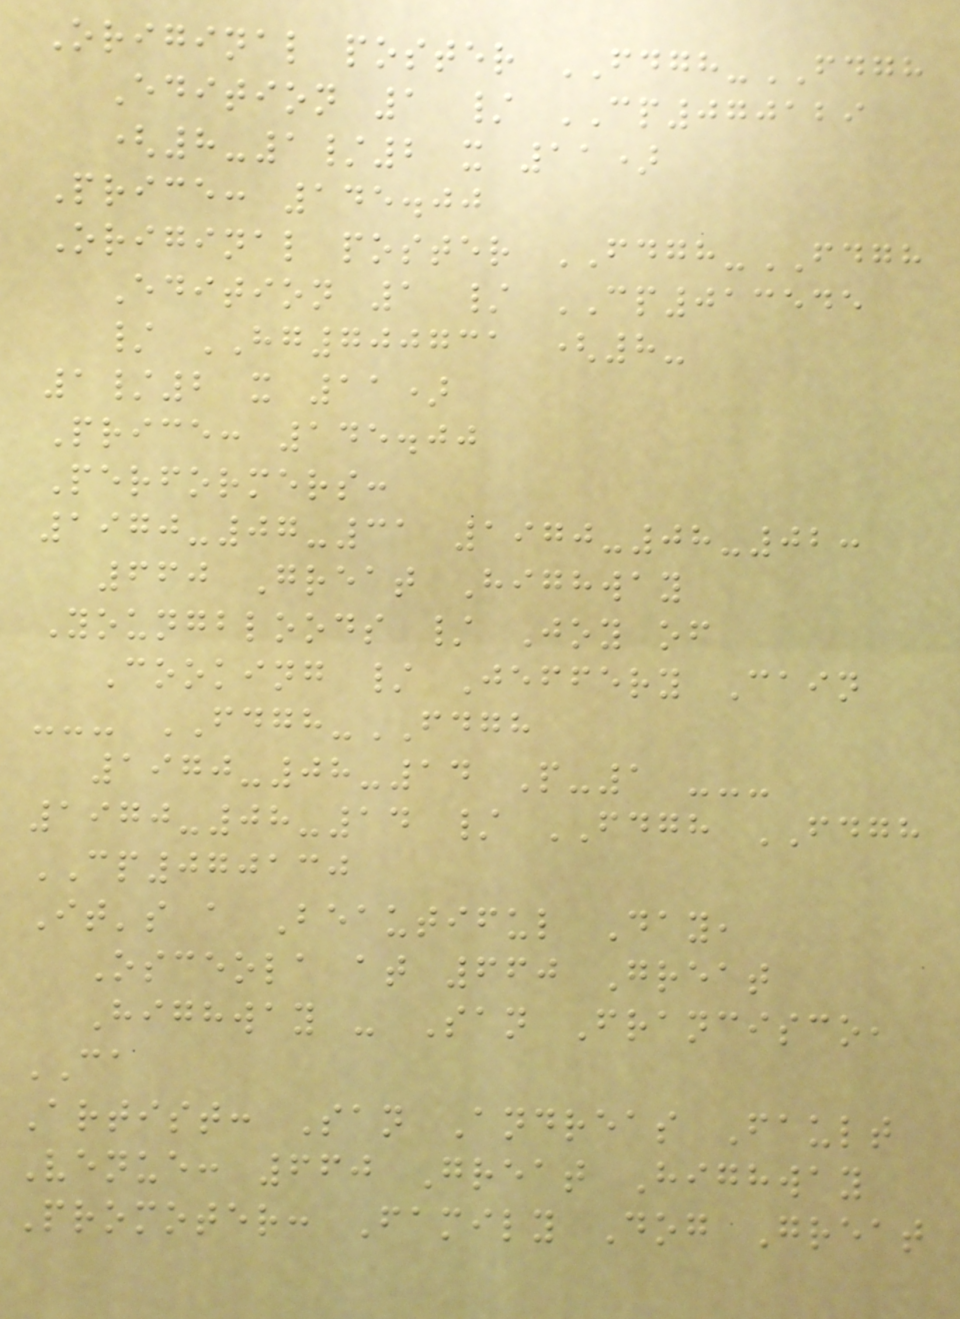Original poster FDGH-FDGH
Edition 1 / CP070129
(8-1/2 x 11)
Price: 145.00
Original poster FDGH-FDGH
Edition 1 / CP013545
/ HG700731 (8-
1/2 x 11)
Price: 145.00
Performers:
1970-07-31 1970-08-02:
660 Great Highway
Youngbloods / Joy of
Cooking / Jeffery Cain
--- FDGH-FDGH
1970-08-14 P-1 ---
1970-08-14 / FDGH FDGH
CP070130
It's a Beautiful Day,
Osceola at 660 Great
Highway - San Francisco,
CA
Artist: San Andreas Fault
Venue: 660 Great Highway
Promoter: Family Dog Great
